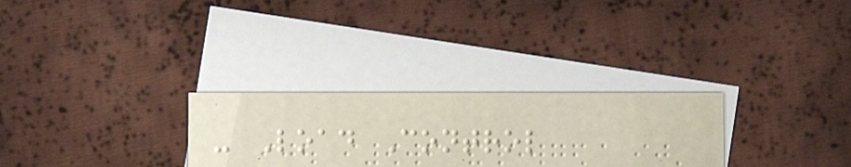- Load Control
